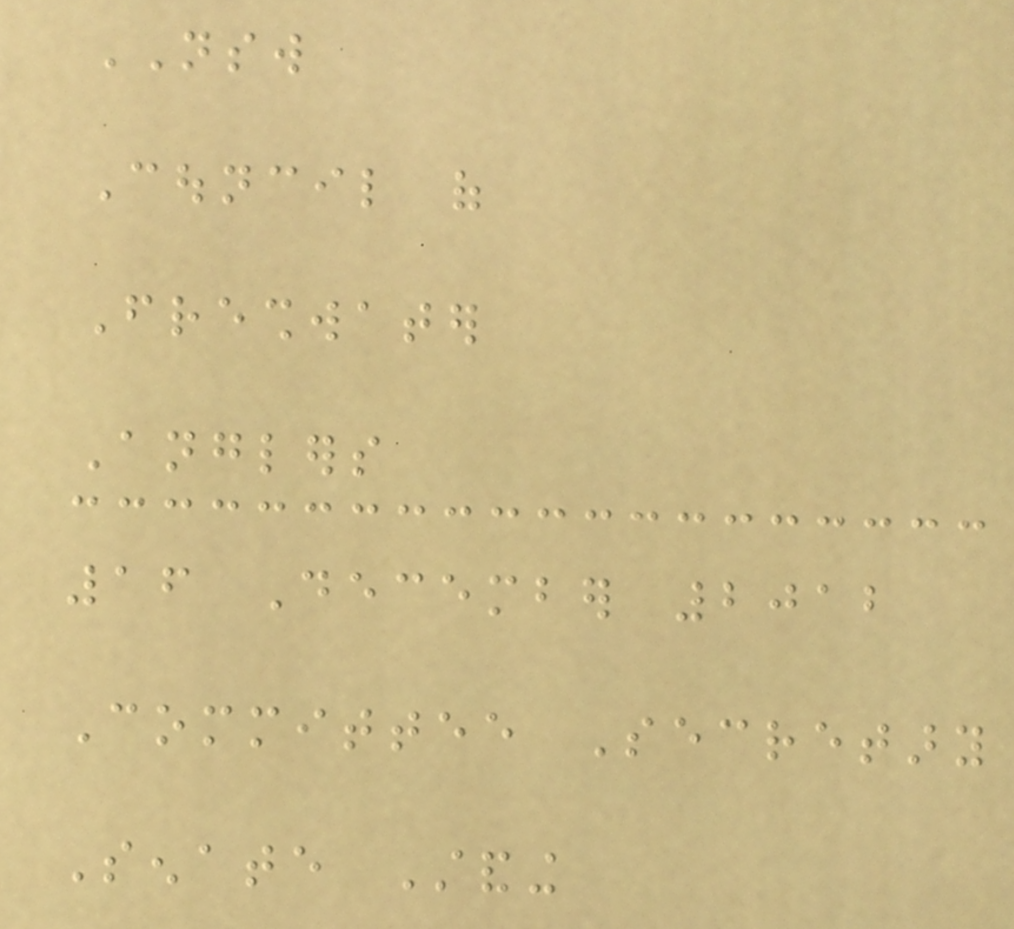NSW
Council of
Freshwater
Anglers
16 December 2012
Committee Secretary
Senate Standing
